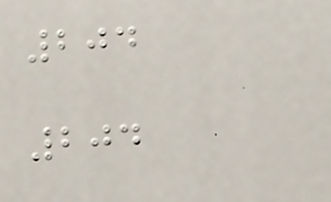204
204
